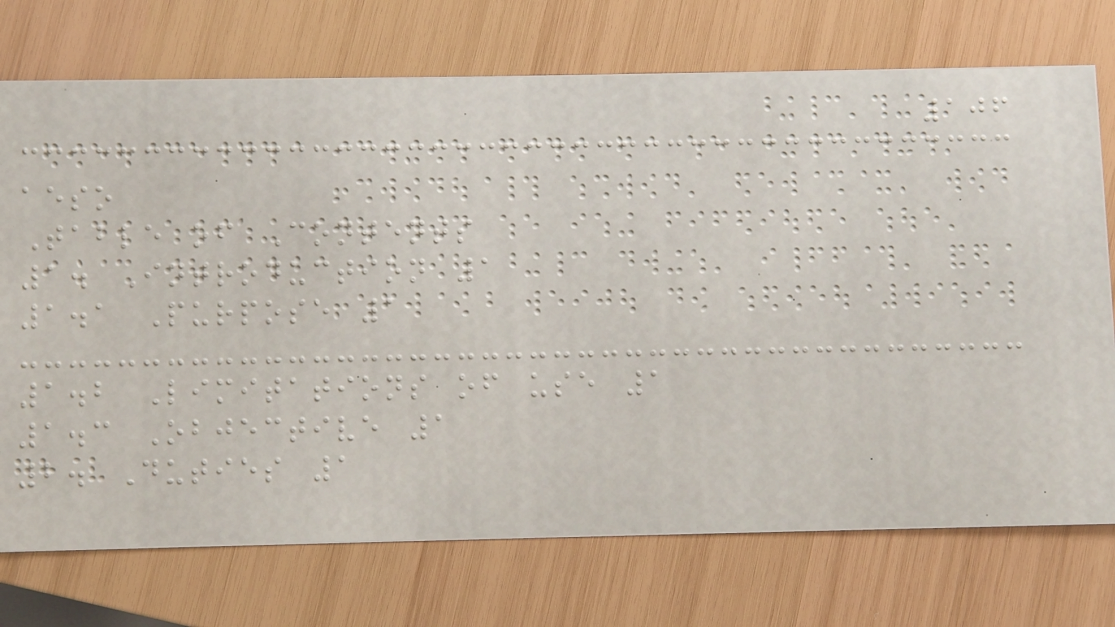106
aeso
Table of Contents
1. Introduction 1
1.1 Purpose 1
1.2 Limitations of use 1
1.3 Objective 1
2. Duties 1
